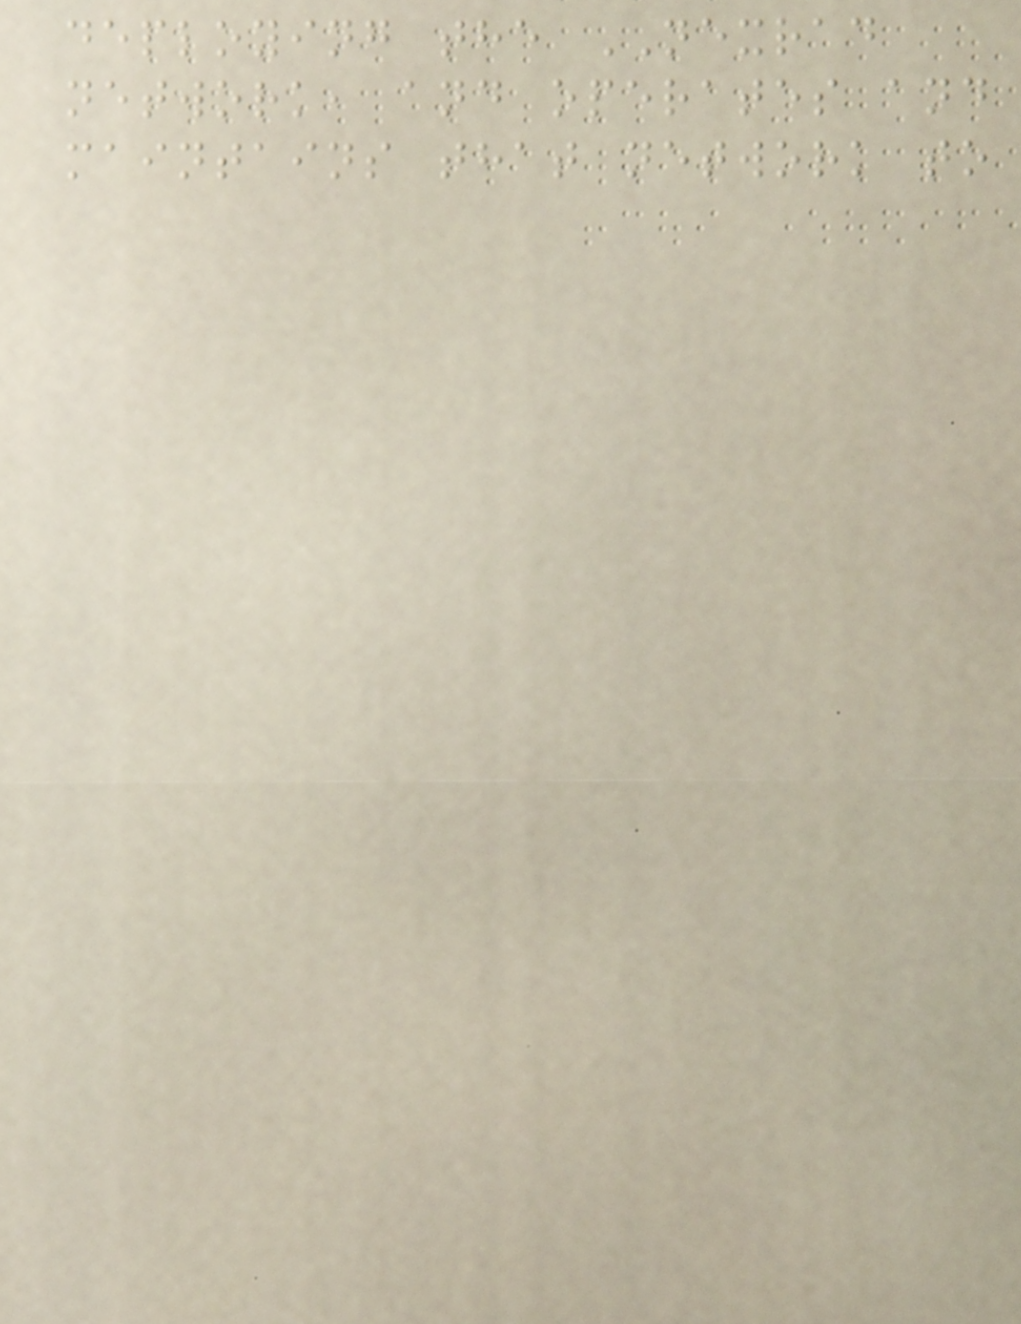deploying the NEXRAD
network, and operates and
maintains that network to
